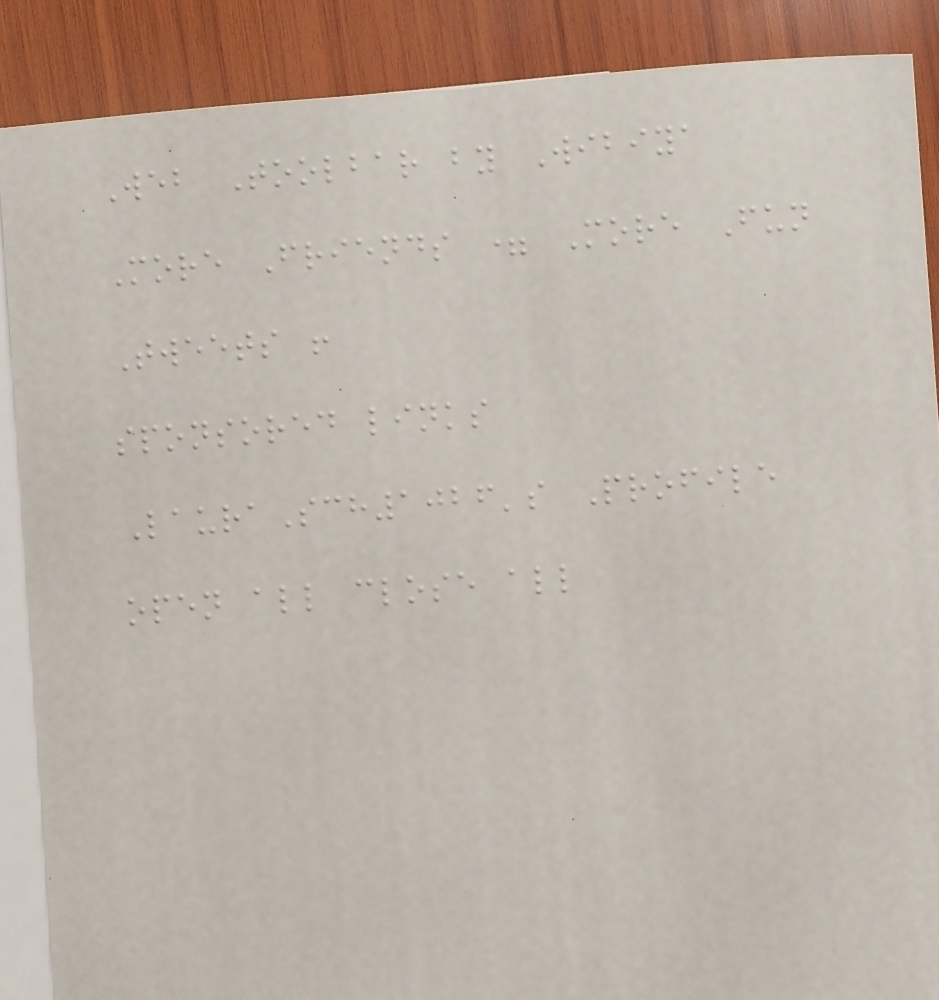Web Toolbar by Wibiya
More Friends = More Fun
Tweets !
sponsored links
LauraSch1026's Profile
open all close all
